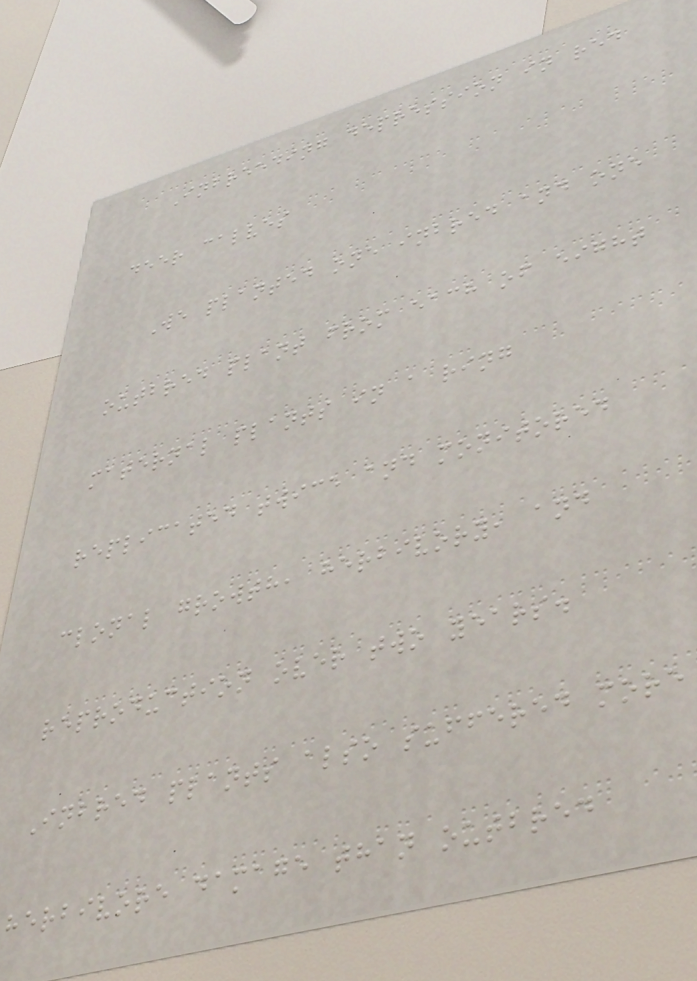Inbreeding depression in red
deer calves
We planted one inbred and one
outbred plant from each of eight
maternal plants in a ring
replicated twice and monitored
clonal growth, herbivory, and
reproduction over two years.
Inbred plants also suffered more
herbivore damage than outbred
